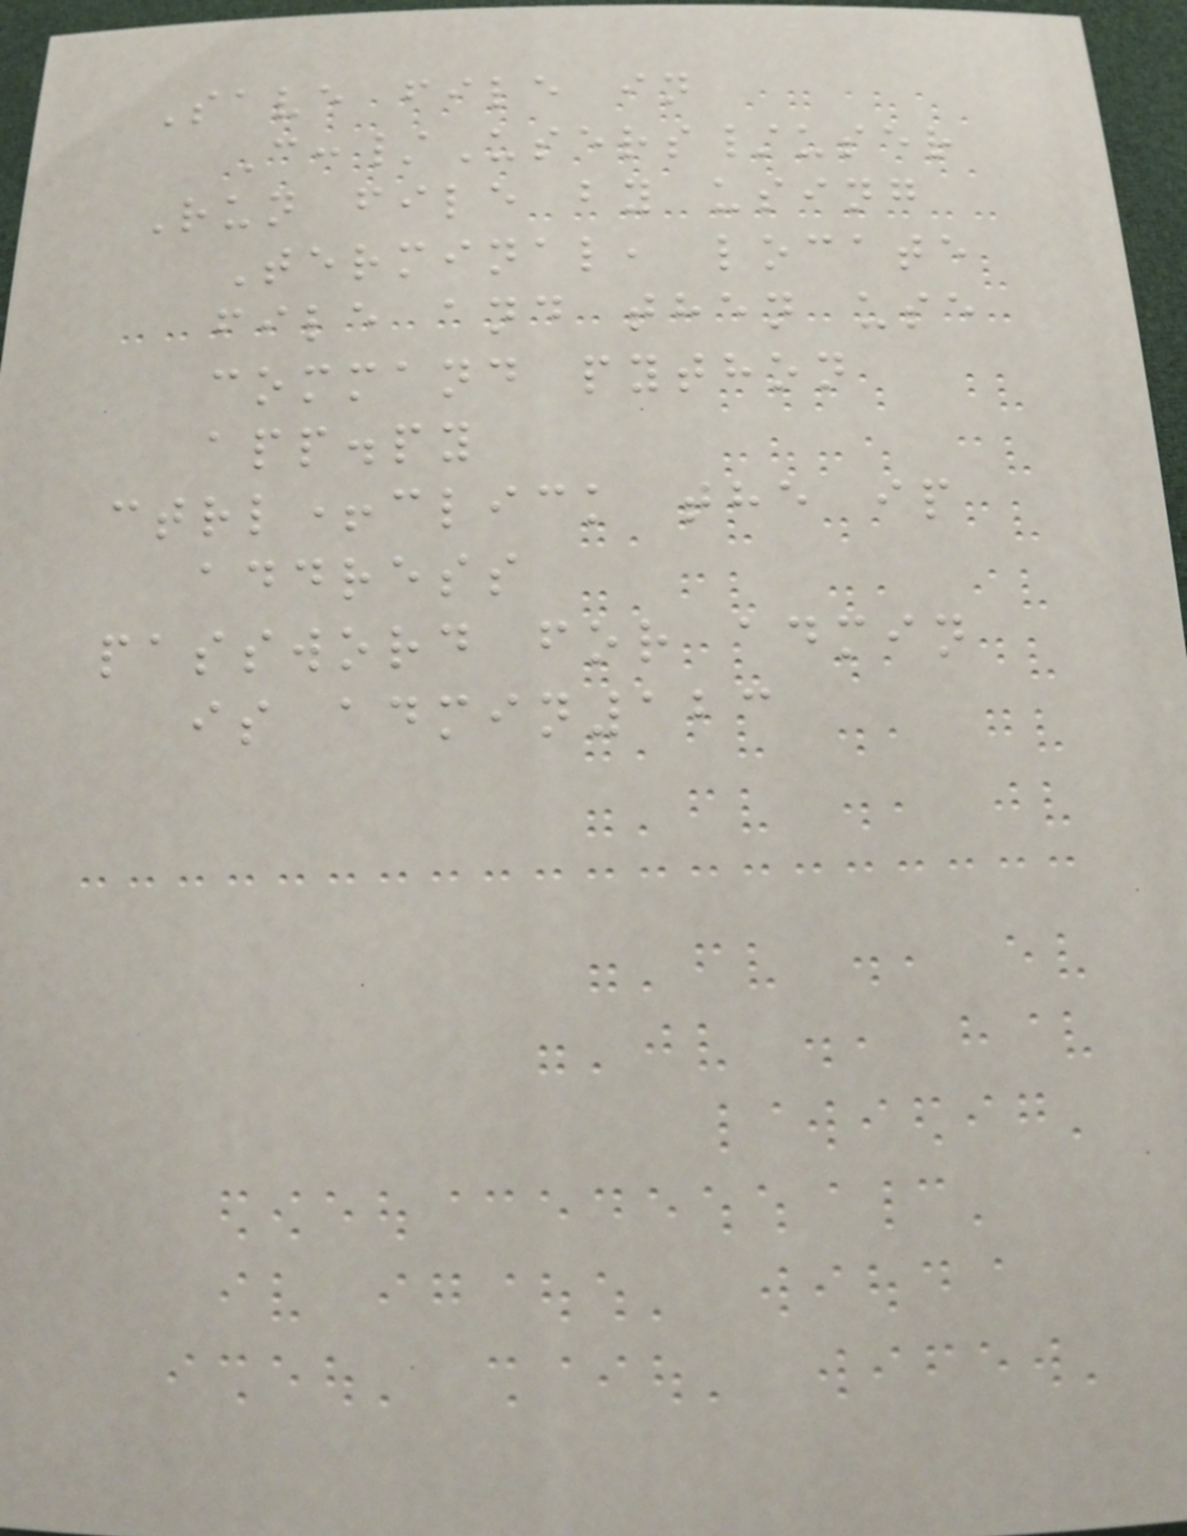Save file in
C:/Users/user
Run file by using
Terminal, locate
file and then use
command python
app.py
ctrl+click the ip
address
password for admin
is admin123
